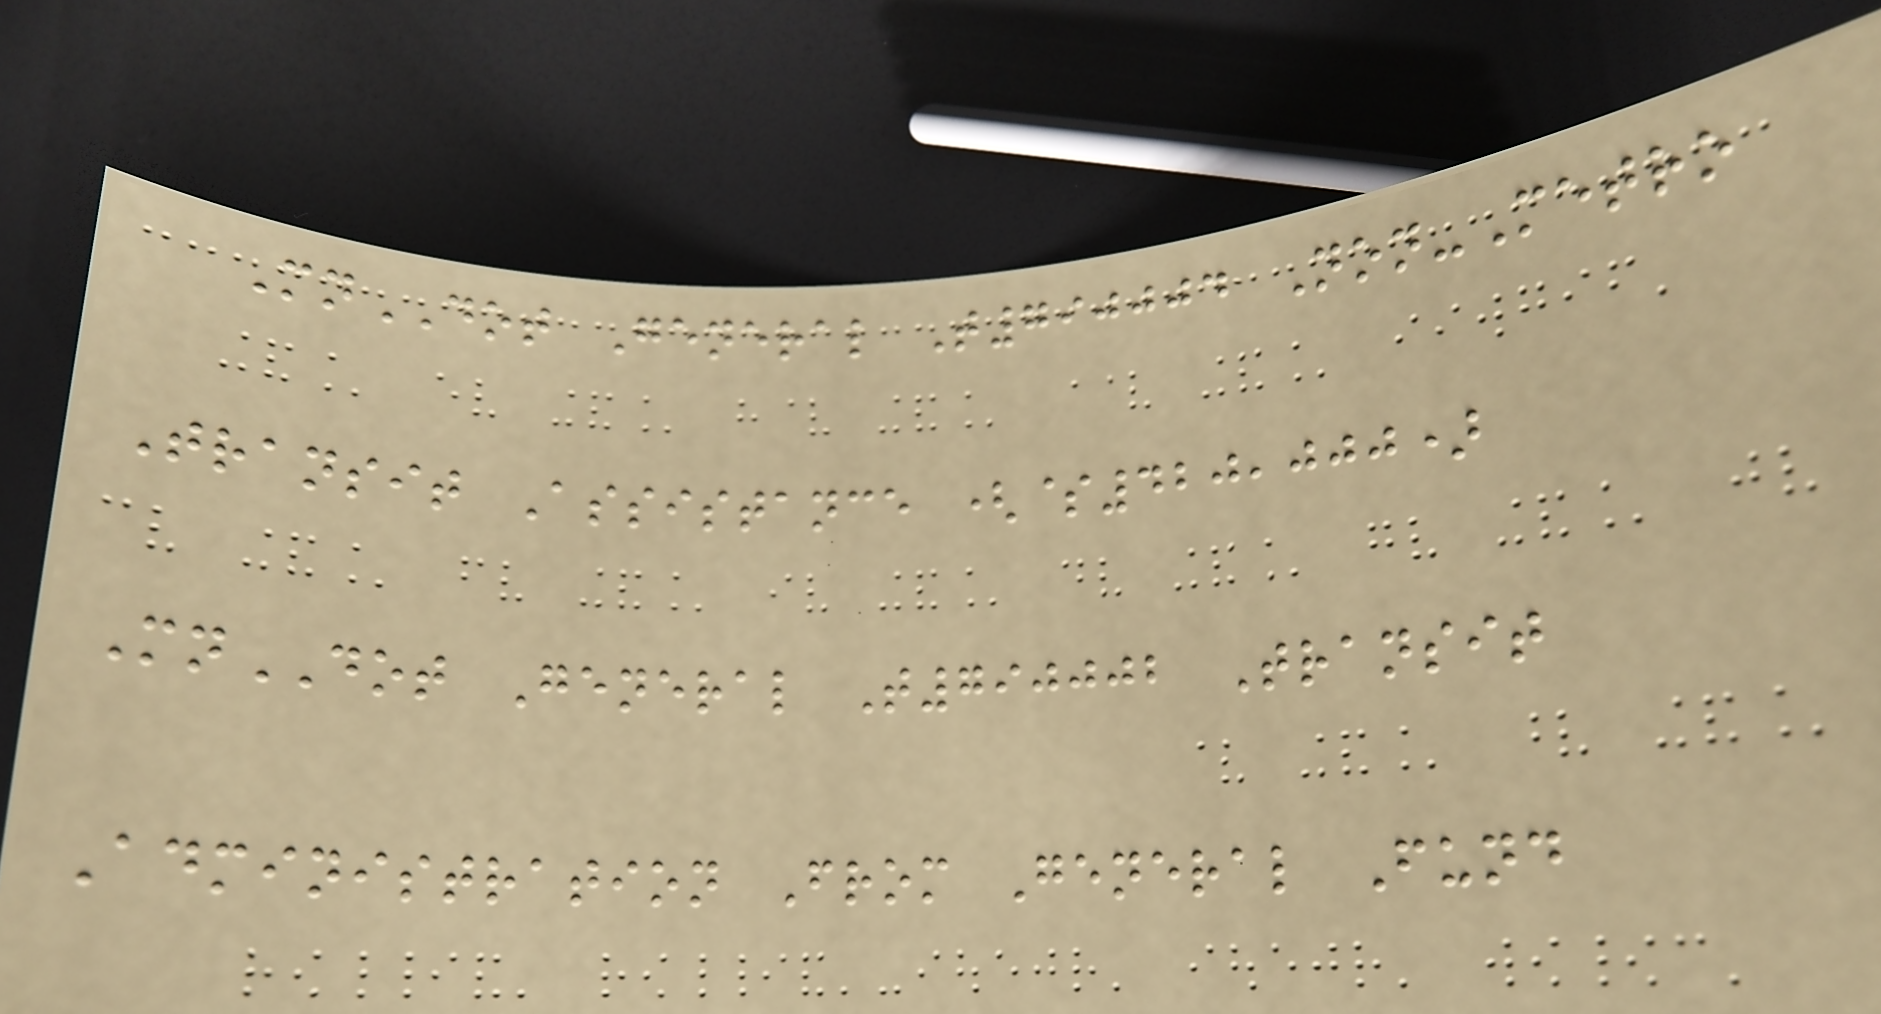MnDOT General T790004 Non-Metro
Transit Assistance ($420,000)
MnDOT General T790002 Transit
Administration From General Fund
